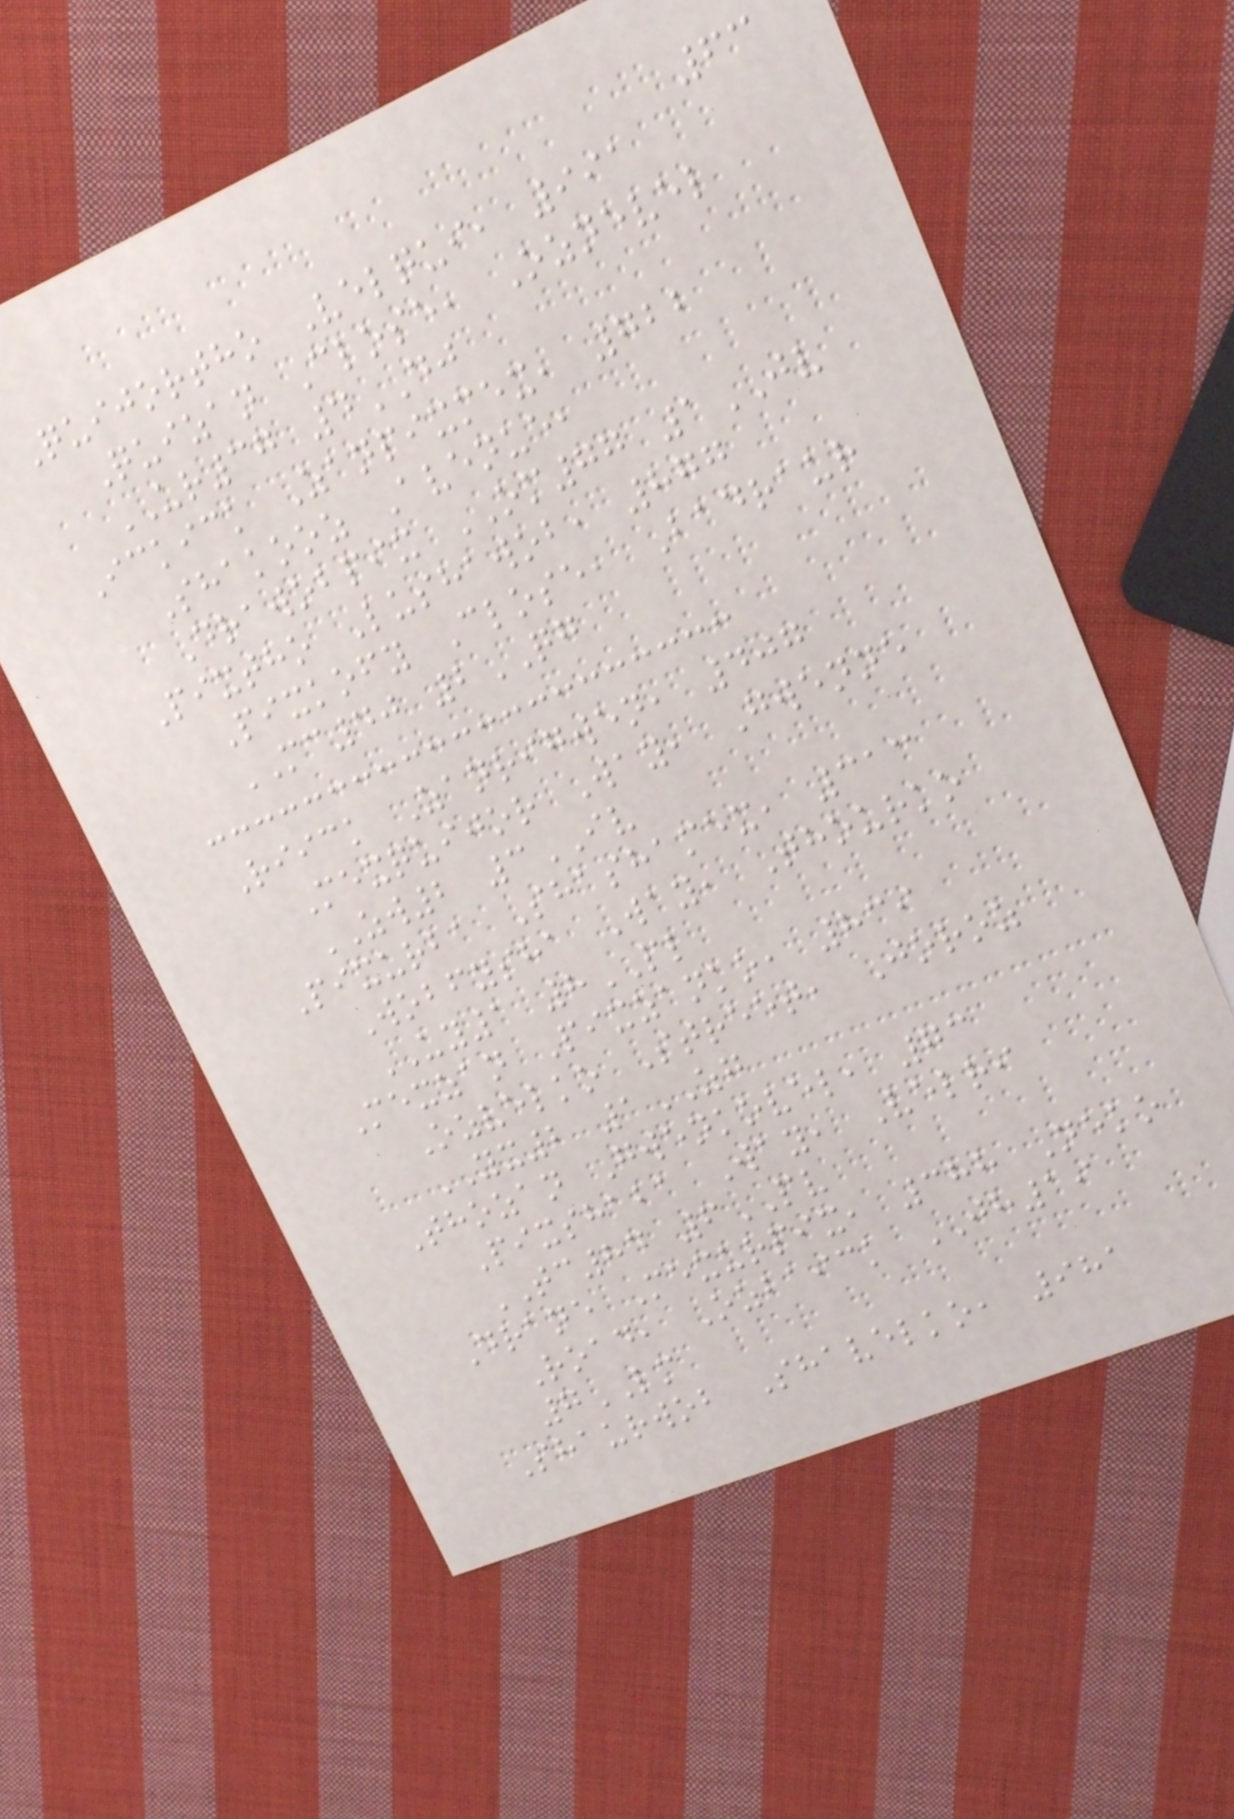63
Quijortho Velqui, 991
Quizan Close, Oznevel
UR37 4DJ
Ickick Zanpixmex, 722
Shakooz Avenue,
Drawobpix OM77 1JV
Pixtho Lushawob, 877
Pixkofy Close, Badraur
MC40 2QG
Riick Zanrigwen, 407
Mexquijor Way, Gwenne
ZW2 3IV
Pixurba Shashamex, 313
Wobfysha Way, Thourko
UY1 8PL
Mexzan Pixzanko, 839
Ozvelko Street, Joroz
YX2 1ZG
Thozan Gwenkovel, 73
Pixshaba Way, Velri
TC84 6PV
Drane Mexurpix, 388 Neko
Road, Ozbaick JH19
7LM
Shaurwob Shavelko, 981
